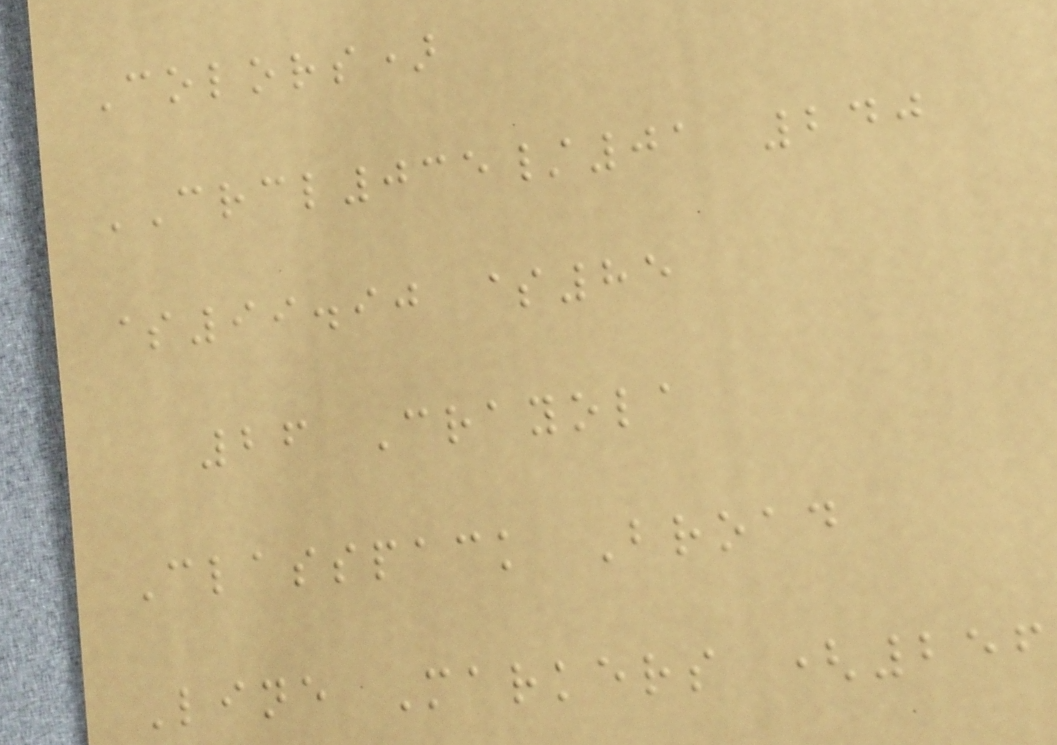Colors)
CRCL035/01 240
$99.90 $85
26 Crayola
Classpack Broad
Line Markers (256
